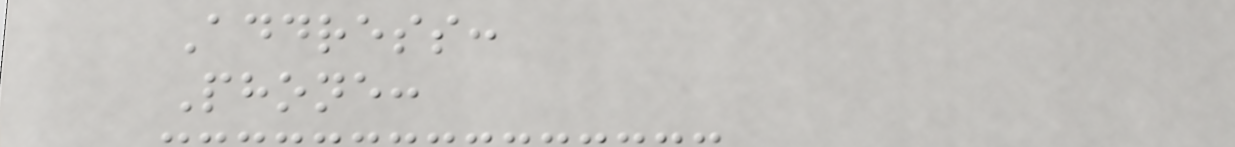Address:
Phone:
